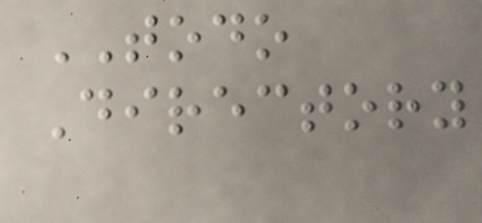TODO
Directory
